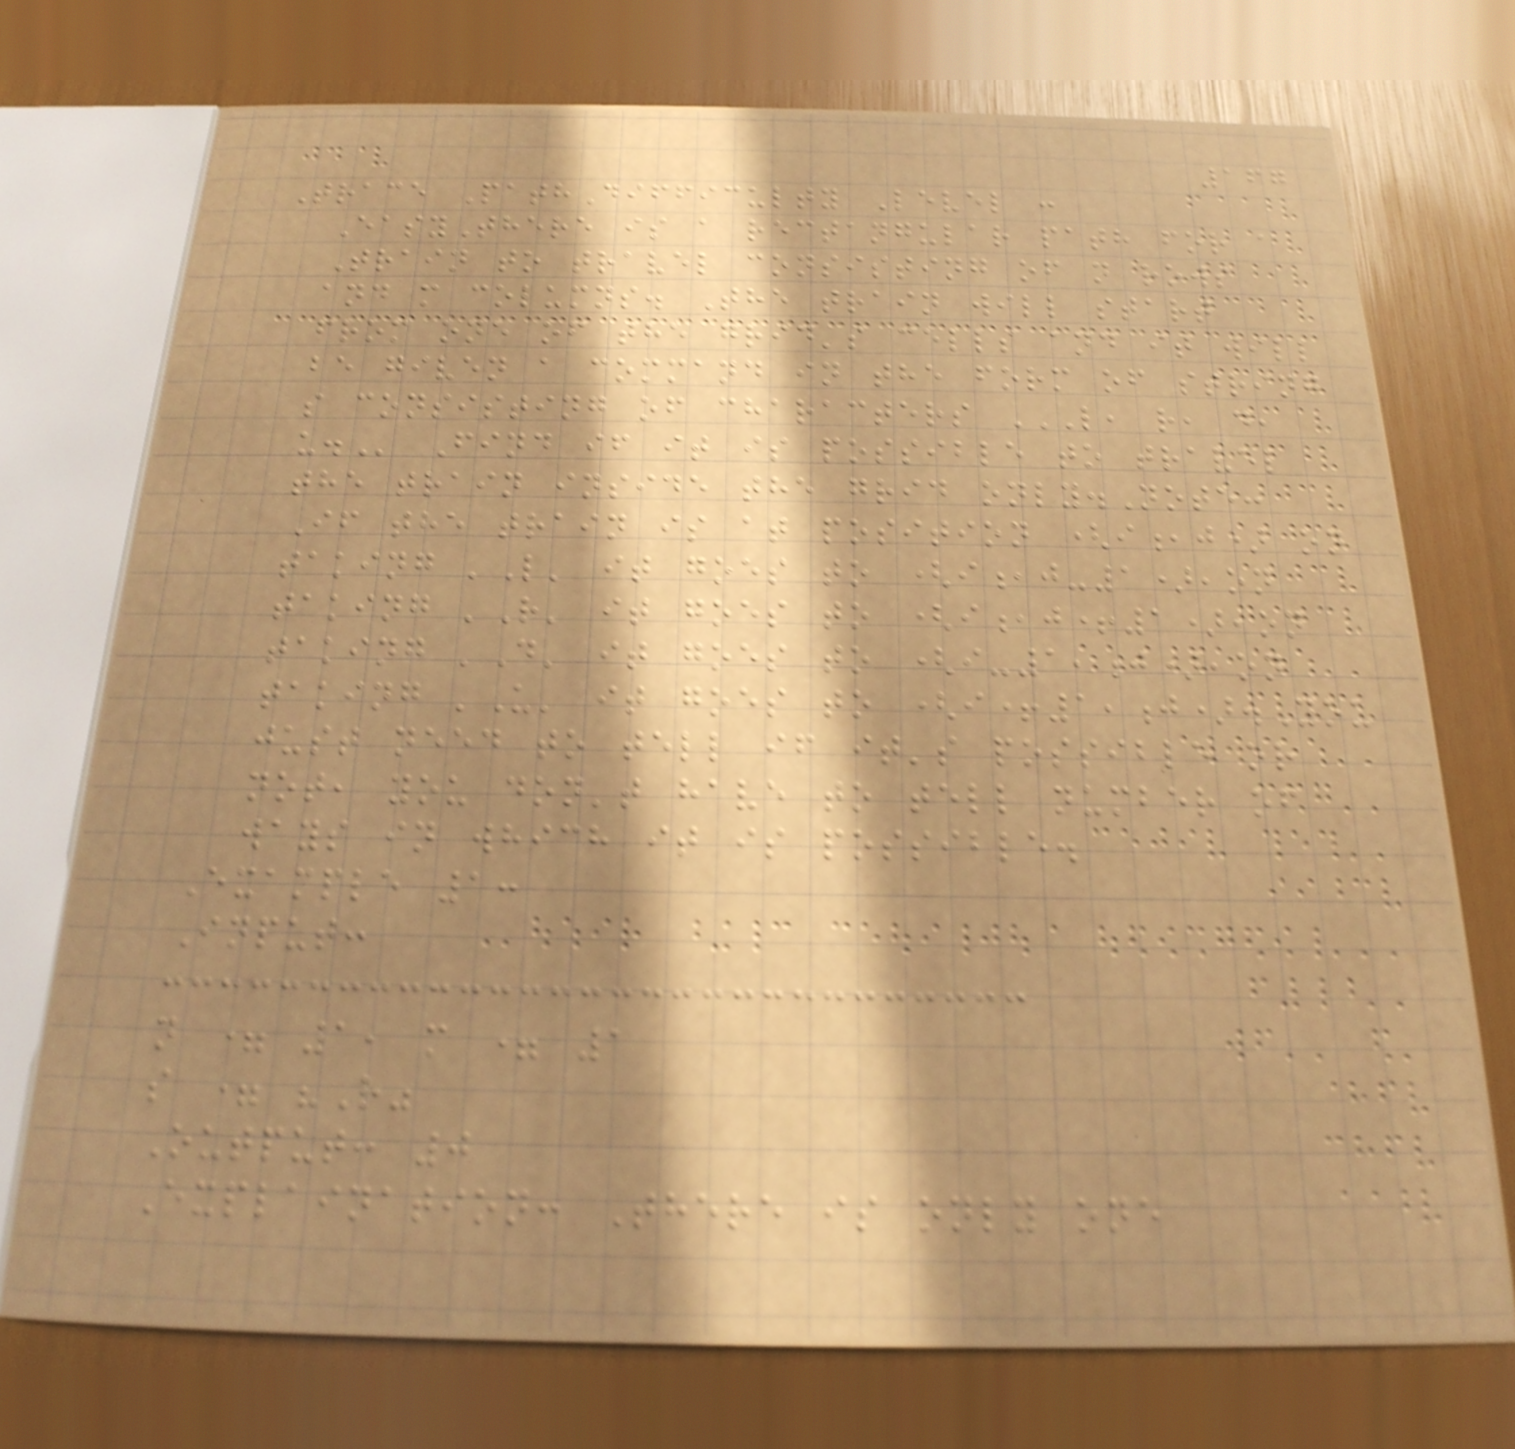167
Trace PathDifficulty Level :
EasyThere is a rectangular path for a
Train to travel consisting of n rows
and m columns. The train will start
from one of the grid's cells and it will
be given a command in the form of string
s consisting of characters L, R, D,
U. Find if it is possible to travel
the train inside the grid only.Note:
If the train is at position (i,j) on
taking 'L' it goes to (i,j-1),on
taking 'R' it goes to (i,j+1),on
taking 'D' it goes to (i-1,j),on
taking 'U' it goes to (i+1,j).You
just need to tell if it's possible or
not, you don't have to tell number of
ways in which it is possible.
Example 1:
Input:
n = 1, m = 1
s = "R"
Output: 0
Explaination: There is only one
